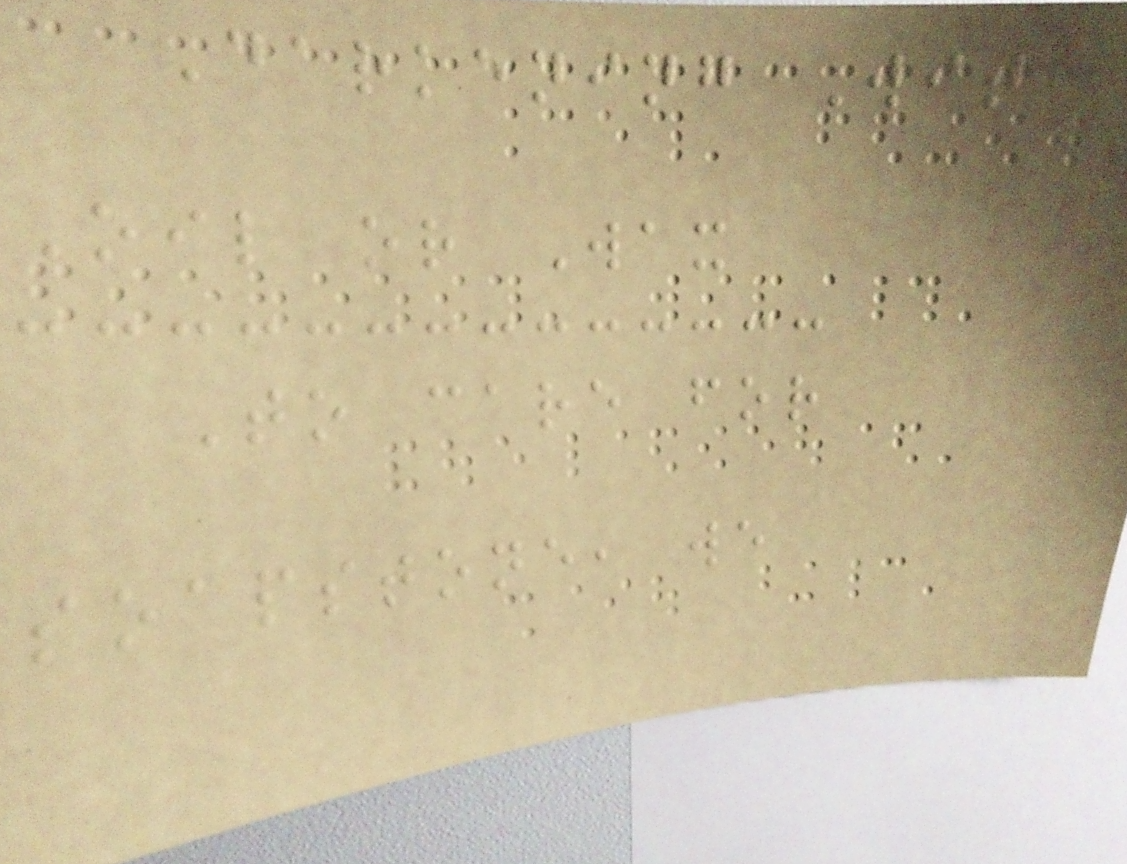Darkening With
Oil or Wax
To care for
soapstone, we
